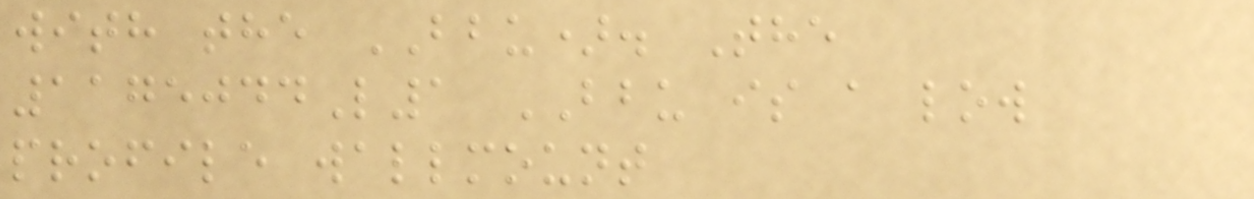with the BBU). The
1175044L1 BBU is a low
profile wallmount
